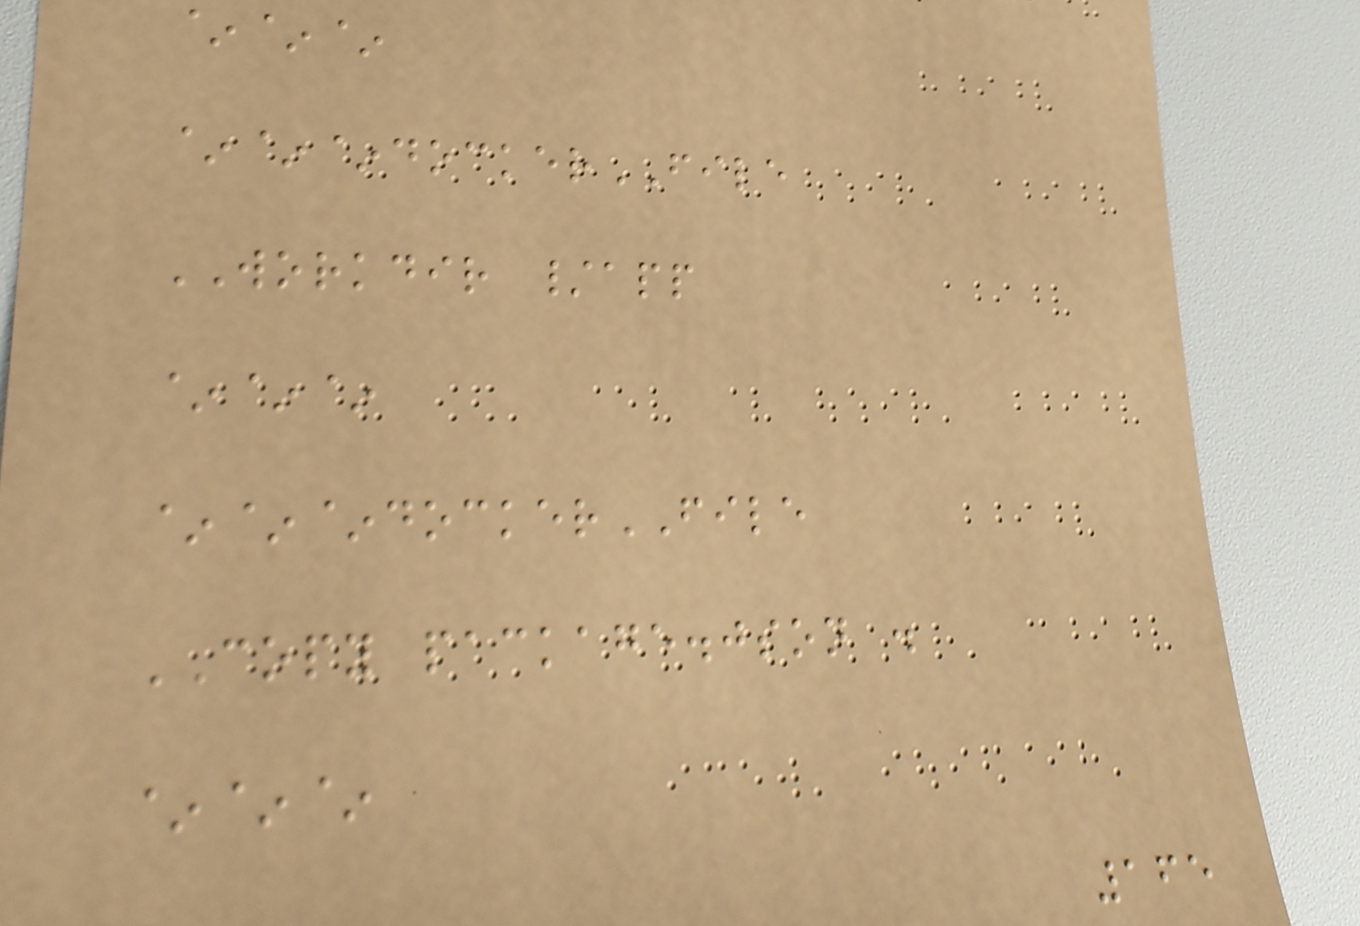~~~
~~~dockerFILE
WORKDIR /app
~~~
~~~dockerFILE
COPY package.json .
~~~
165
